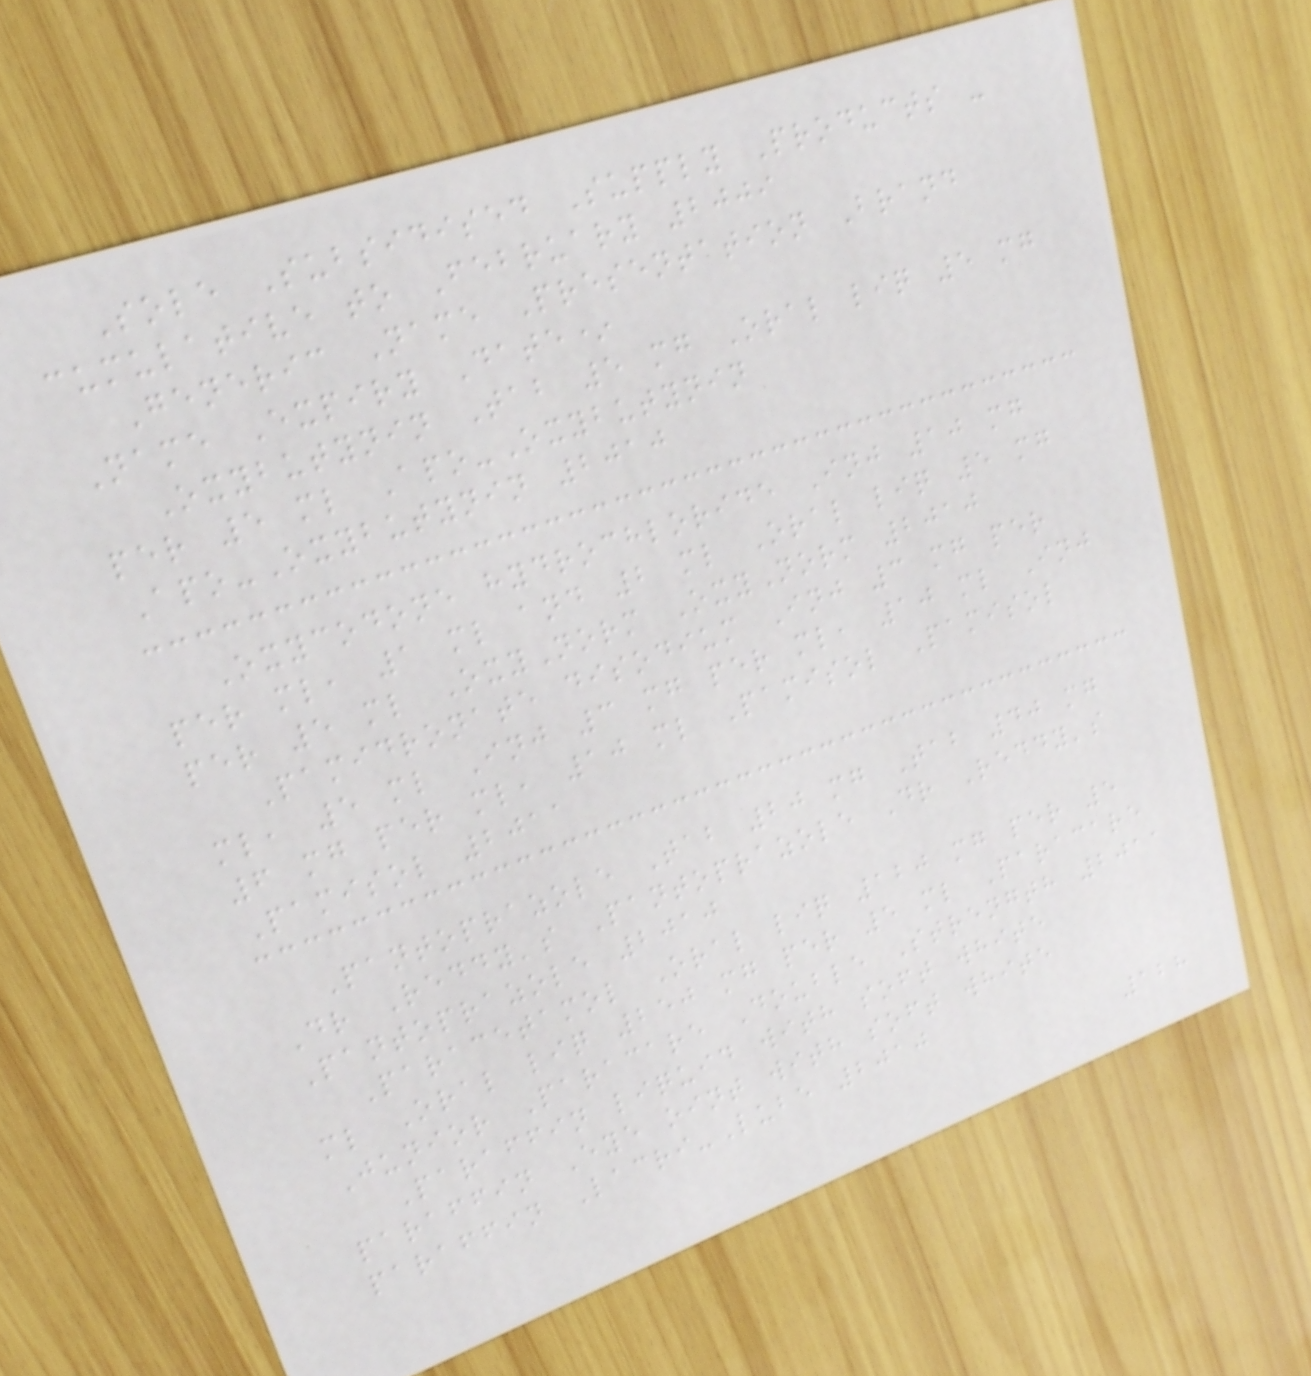Sole Subsidised Supply Products -
cumulative to February 2009
Generic Name Presentation Brand
Name Expiry Date*
Oxybutynin Tab 5 mg Oral liq 5 mg
per 5 ml Apo-Oxybutynin
Apo-Oxybutynin 2010
Oxycodone hydrochloride Inj 10 mg
per ml, 1 ml and 2 ml Oral liq 5 mg
per 5 ml OxyNorm OxyNorm 2010
Pamidronate disodium Inj 3 mg per
ml, 5 ml Inj 3 mg per ml, 10 ml Inj
6 mg per ml, 10 ml Pamisol Pamisol
Pamisol 2011
Pantoprazole Tab 20 mg Tab 40 mg
Dr Reddy's Pantoprazole Dr Reddy's
Pantoprazole 2010
Paracetamol Oral liq 120 mg per 5
ml Oral liq 250 mg per 5 ml Paracare
Junior Paracare Double Strength 2011
Paraffin liquid with soft white
paraffin Eye oint with soft white
paraffin Lacri-Lube 2010
128
